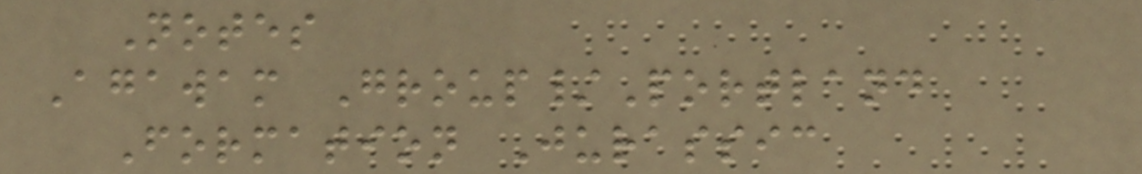Notes
Agawam Group/Portland
Formation Jurassic
